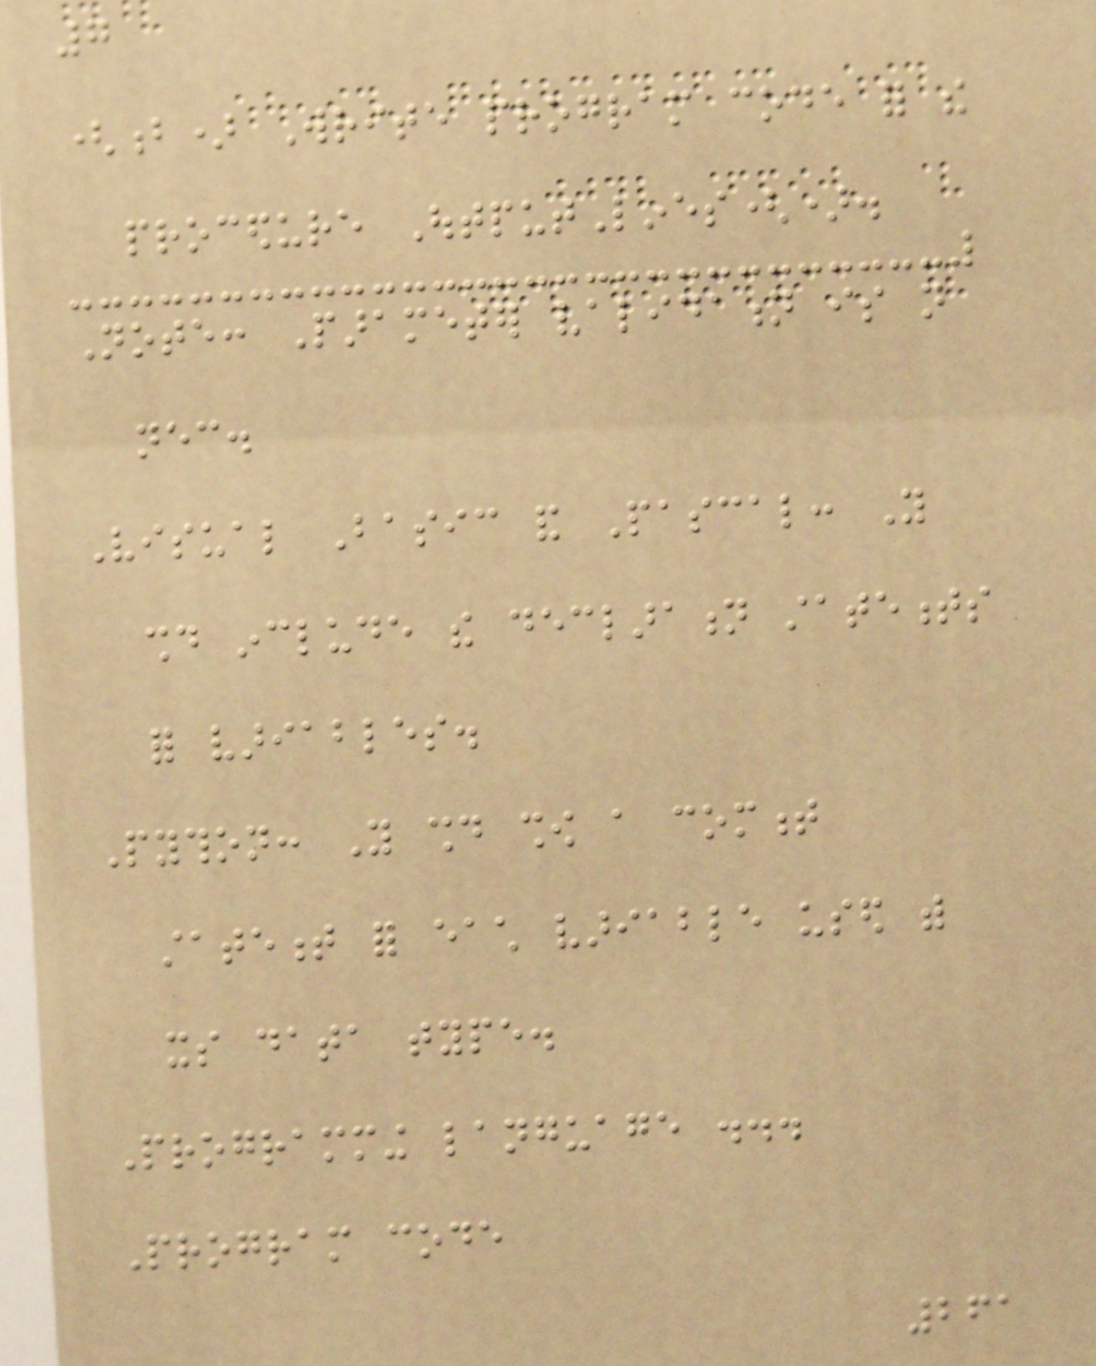7
(b) Write program code for the
procedure OutputLines().
Note: Parameter validation is not
necessary.
Visual Basic and Pascal: You
should include the declaration statements
for variables.
Python: You should show a comment
statement for each variable used with
its data type.
Programming language ...
Program code
261
